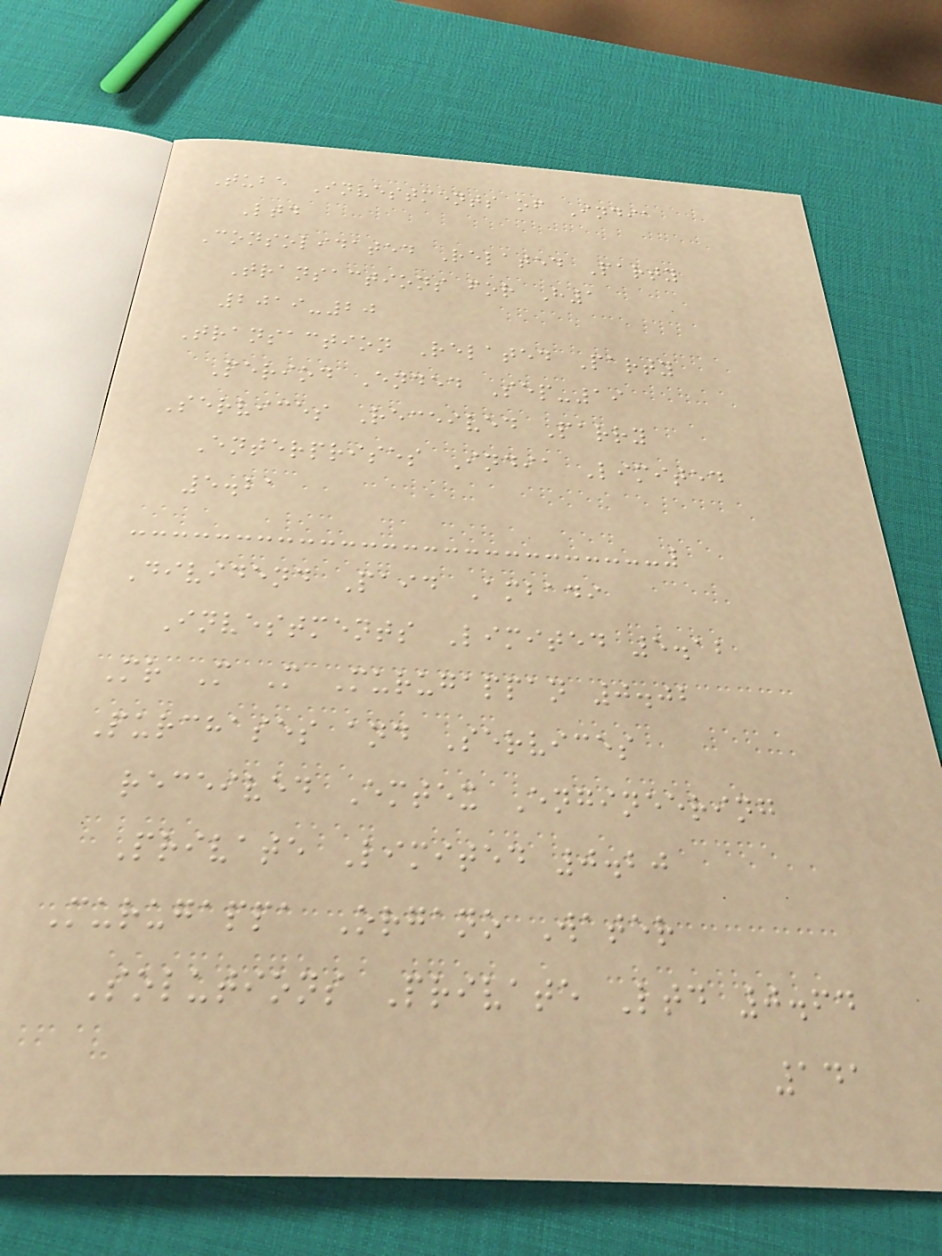Tube Investments of India
Ltd
Consolidated Related Party
Transactions for H1
2019-20
Transaction Related Party
Period Ended Sep-19
Services Received Parry
Enterprises India Limited
5.21
Dividend Paid Ambadi
Investments Limited 5.12
Mr M M Murugappan 0.02
Purchases and Services
received Emtex Engineering
Private Limited 0.20
Murugappa Organo Water
Solutions Private Ltd 0.64
141
